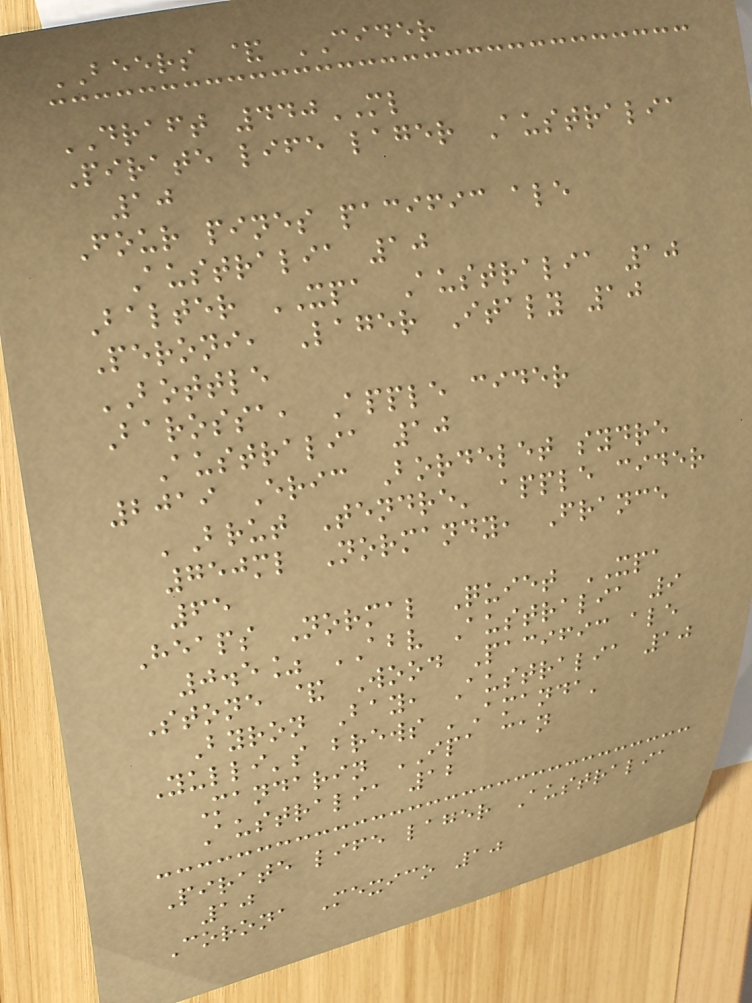BEERS & CIDER
DRAFT 440ML
Pirate life lager Australia
10
Four pines pacific ale
Australia 10
Balter XPA Australia 10
Peroni, Lager Italy 10
BOTTLE
Barossa, Apple cider
Australia 10
2019 Eric Bordelet sydre
'Brut Tendre' apple cider
750ml Normandy, France
65
Heaps Normal Quiet XPA
0.5% ABV Australia 9
Stone & Wood Pacific ale
Byron Bay, Australia 10
Yulli's brews 'Amanda'
Mandarin IPA can
Australia 12
Pirate life lager Australia
10
Corona Mexico 10
